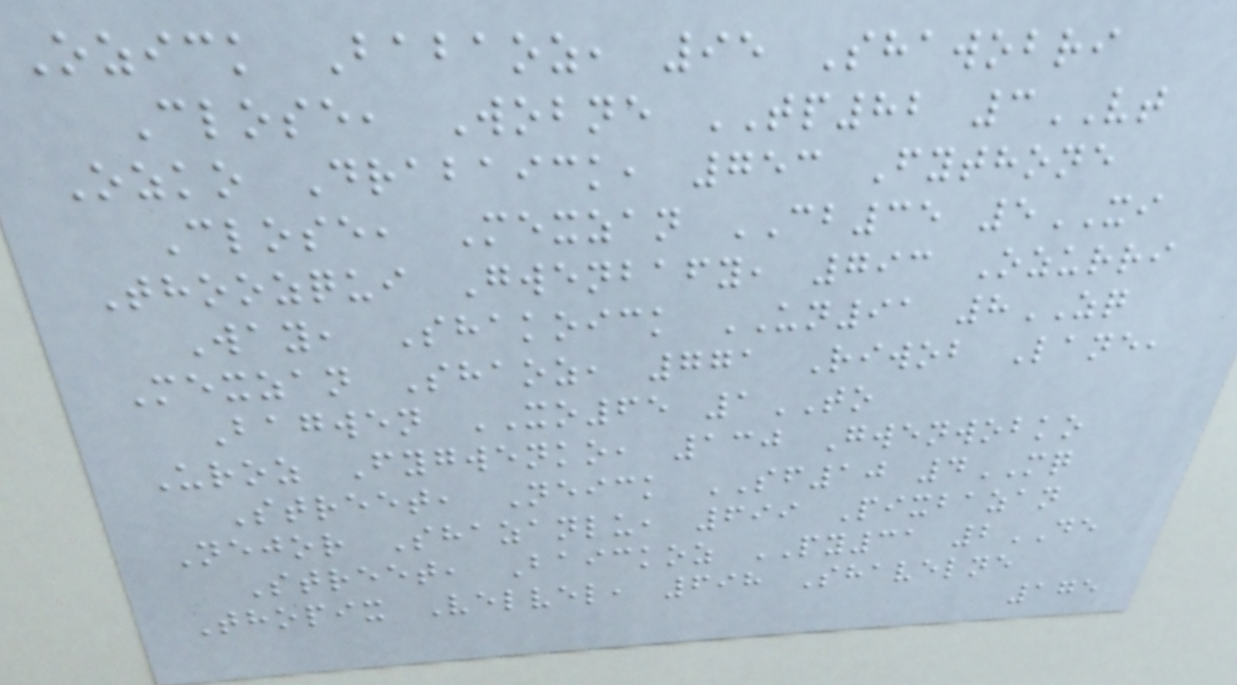Ozick Babaoz, 95 Shawobri
Close, Wobne TP82 3VT
Ozko Drabaick, 753 Fythone
Close, Mexzan CB35 5XI
Thoozqui Gwenbafy, 793 Ozurri
Way, Shakoick UN91 8ZQ
Mexzan Shaoz, 771 Riwob Lane,
Bagwen XO65 1TO
Uroz Fygwenko, 130 Gwenwobko
Street, Neick SF10 4MQ
Nejor Shazanlu, 699 Pixbazan
Street, Baickoz PY31 2DE
Thopix Velvel, 698 Shavelne
175
